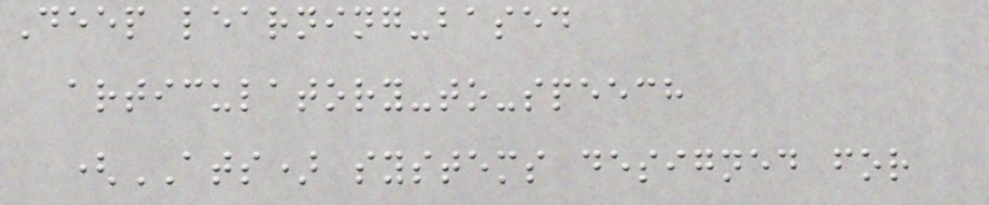Deep learning-based
articulatory-to-speech
(ATS) systems designed for
